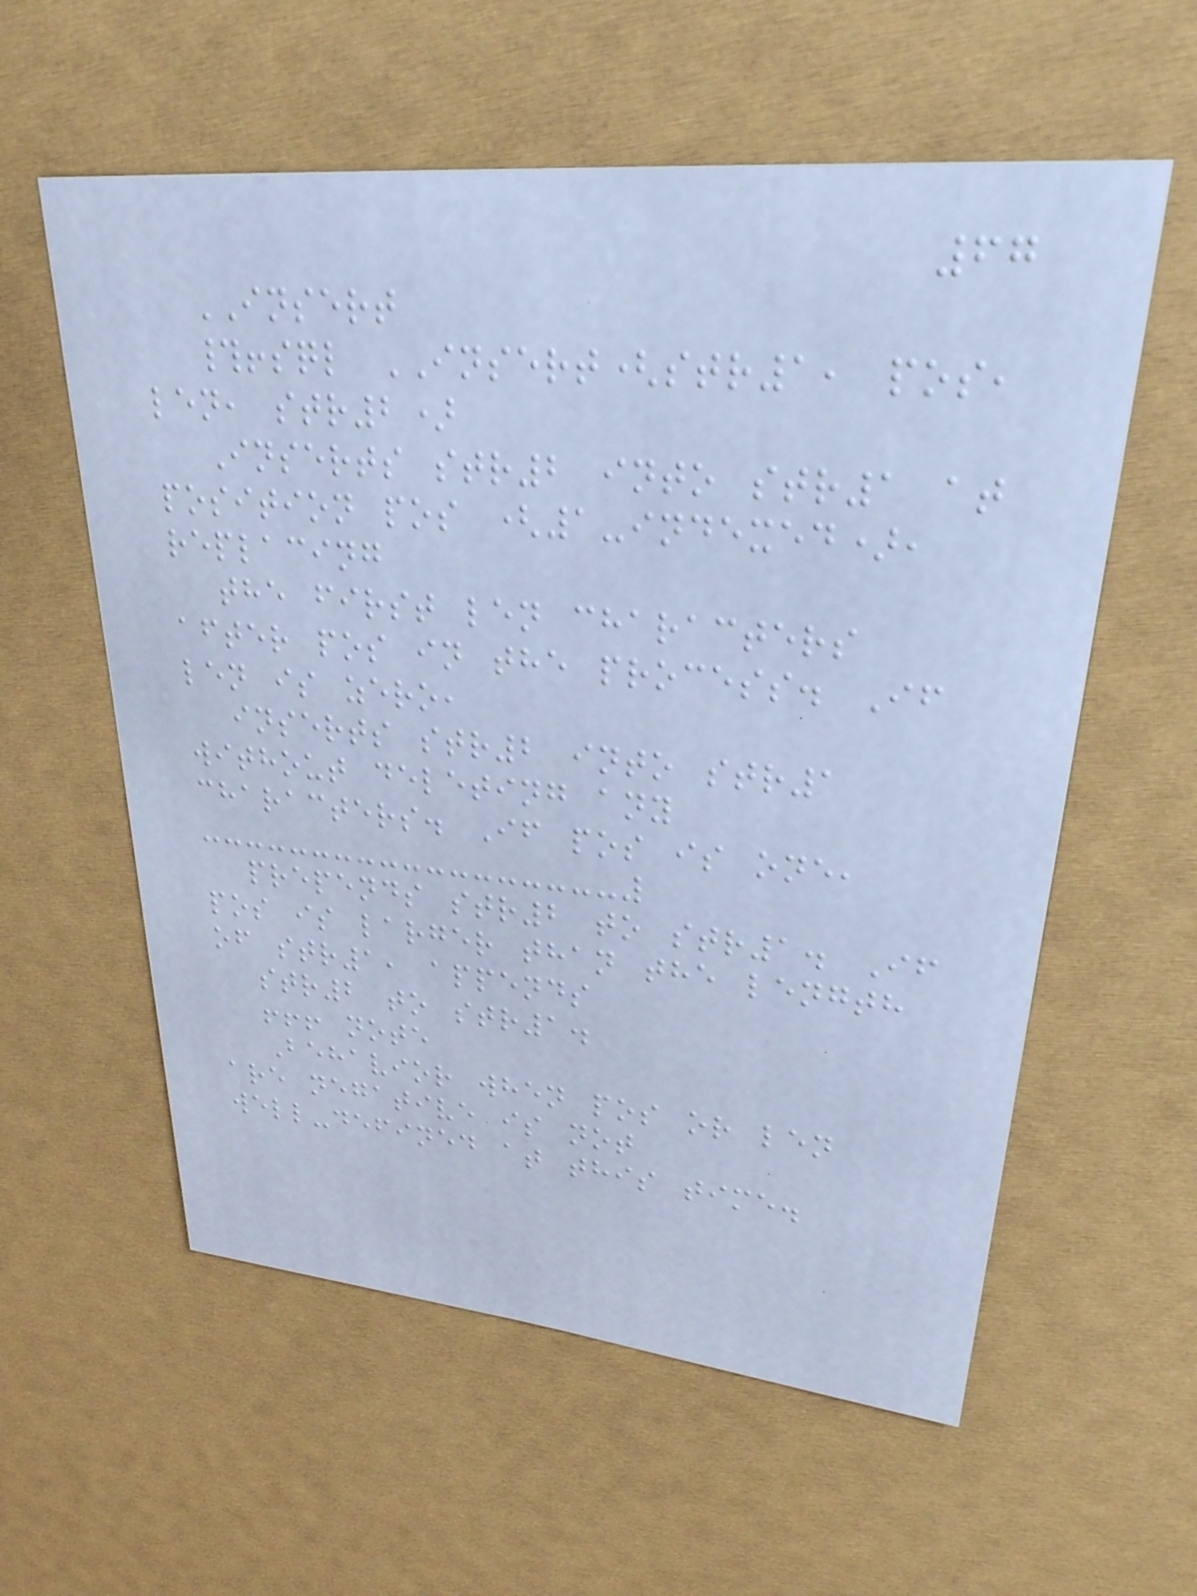67
INSERT
#!sql INSERT(str1, pos,
len, str2)
Inserts str2 into str1 at
position pos (1-indexed),
replacing
the first len characters
after pos in the process. If
len is zero,
inserts str2 into str1
without deleting any
characters. If pos is one,
prepends str2 to str1. If
pos is larger than the length
of str1, appends
str2 to str1.
!!! note
Behavior when pos or len
are negative is not
well-defined at this time.
